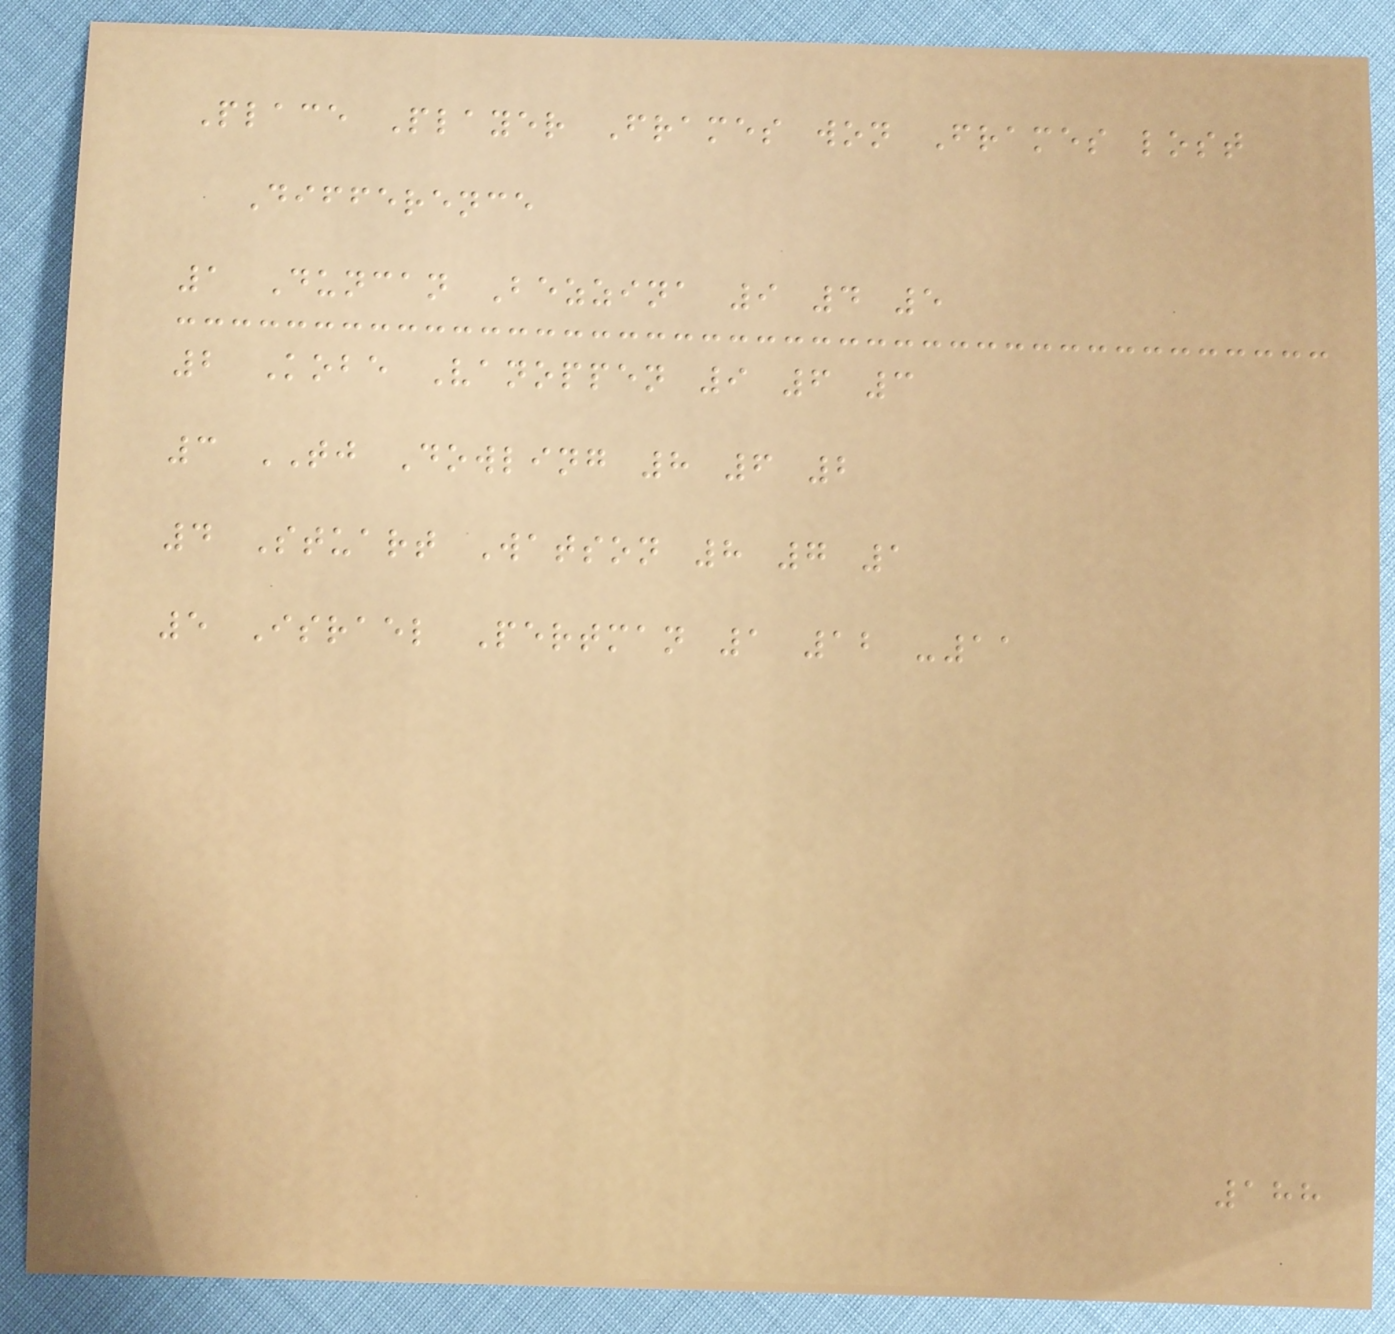Place Player Frames won Frames lost
Difference
1 Duncan Bezzina 9 4 5
2 Kobe Vanoppen 9 6 3
3 TJ Dowling 8 6 2
4 Stuart Watson 8 7 1
5 Israel Pertman 1 12 -11
188
